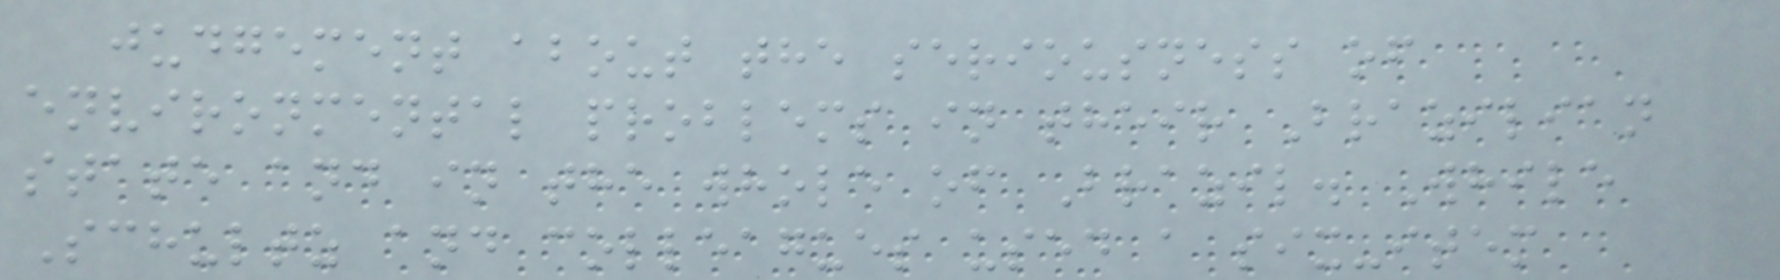judgement about the seriousness of
environmental problems in their Brazilian
state and in the whole of Brazil. While
Schultz and colleagues used a six-item
